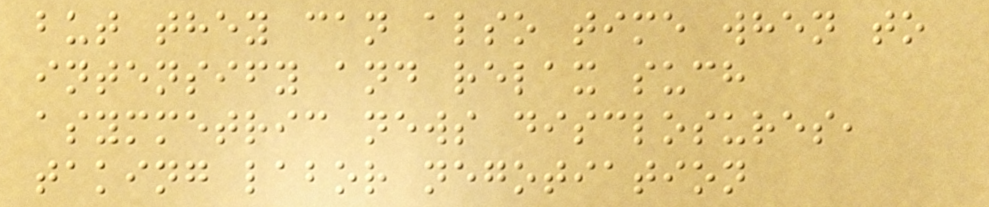but they can also time when to
intensify and relax such
asymmetric news disclosures,
taking labor negotiation
